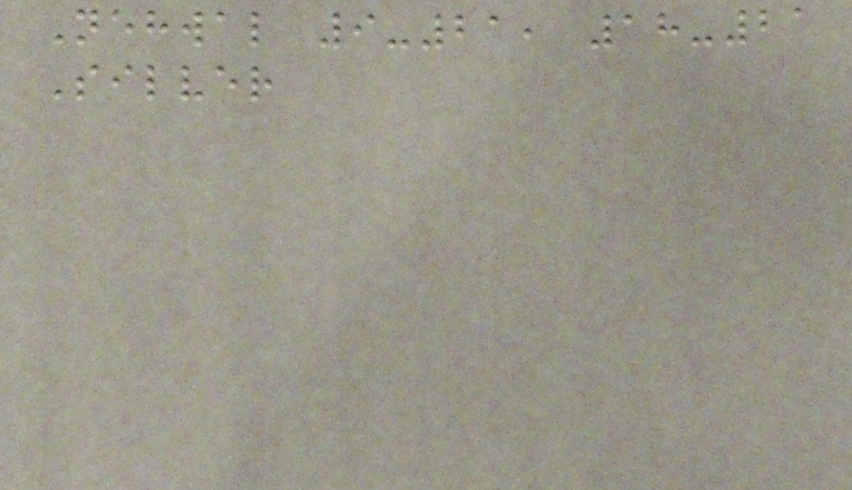Nehwal 9-21, 18-21
Silver
